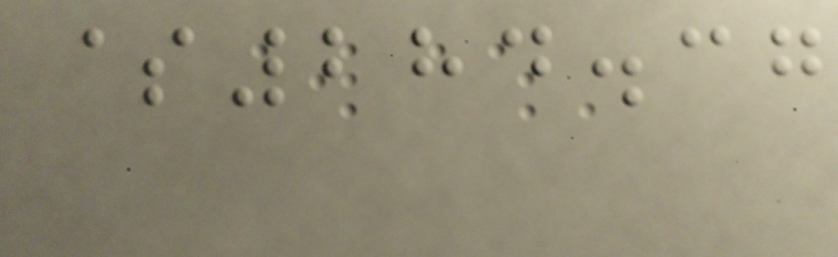$284.37
